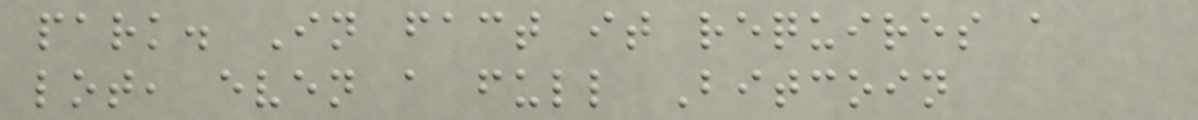park. In fact it requires a
lot, even a full Bitcoin
